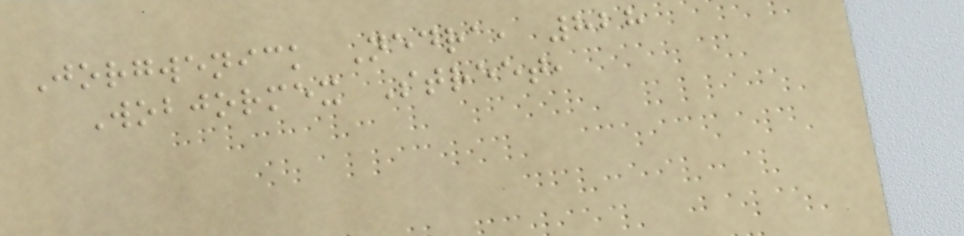Jorgwenick Nedra, 828
Wobjormex Street,
